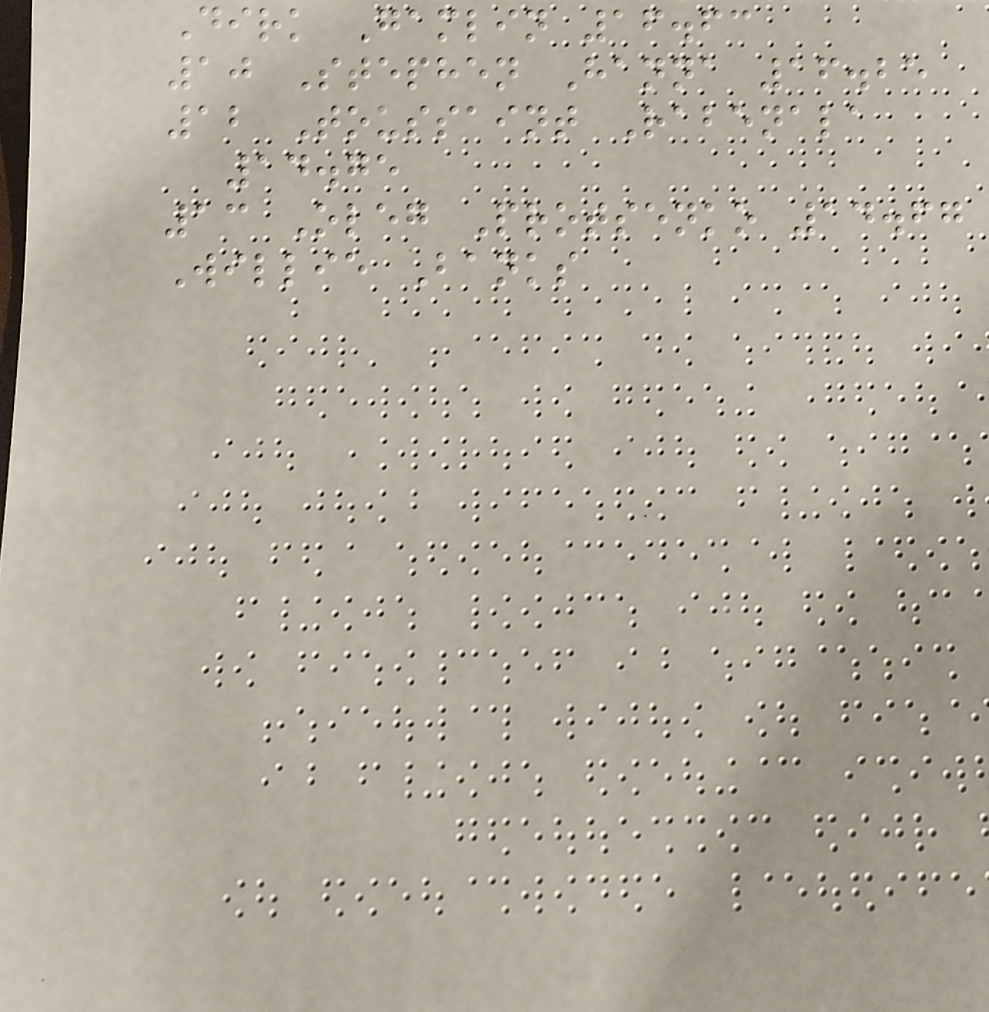Dirk Gamlin 16.63
10 Stephen Hanna 16.25
12 Toussaint Rabenala
14.75
13 Oleg Protsenko 14.67
Willie Banks
